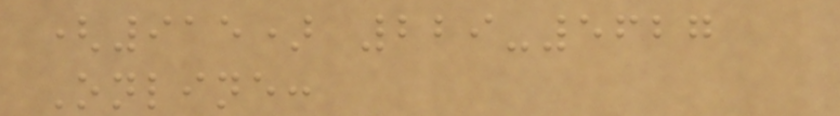(915) 229-5627
Online:
